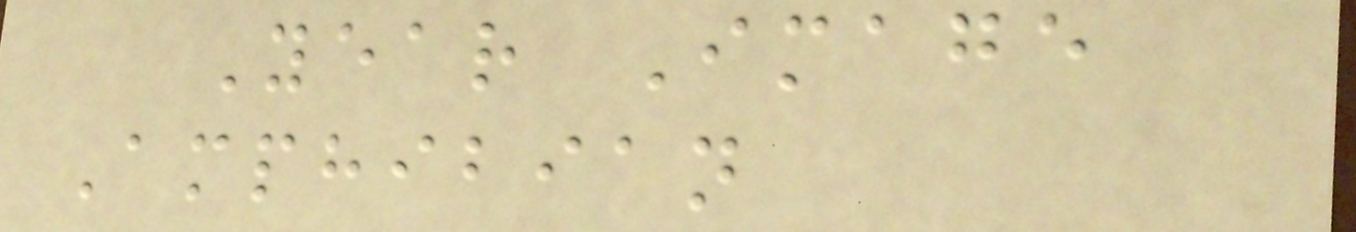Year Image
Amphibian
